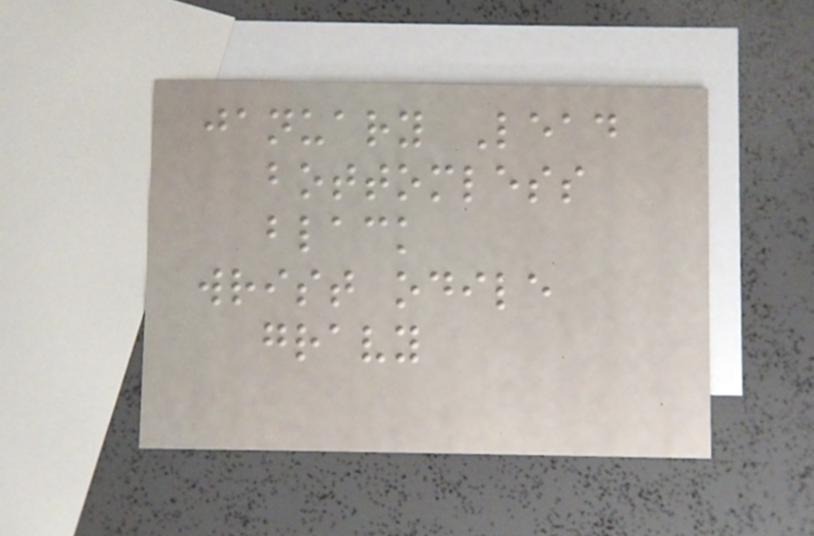january Lead
bottomless
black
wrist odile
gravy
